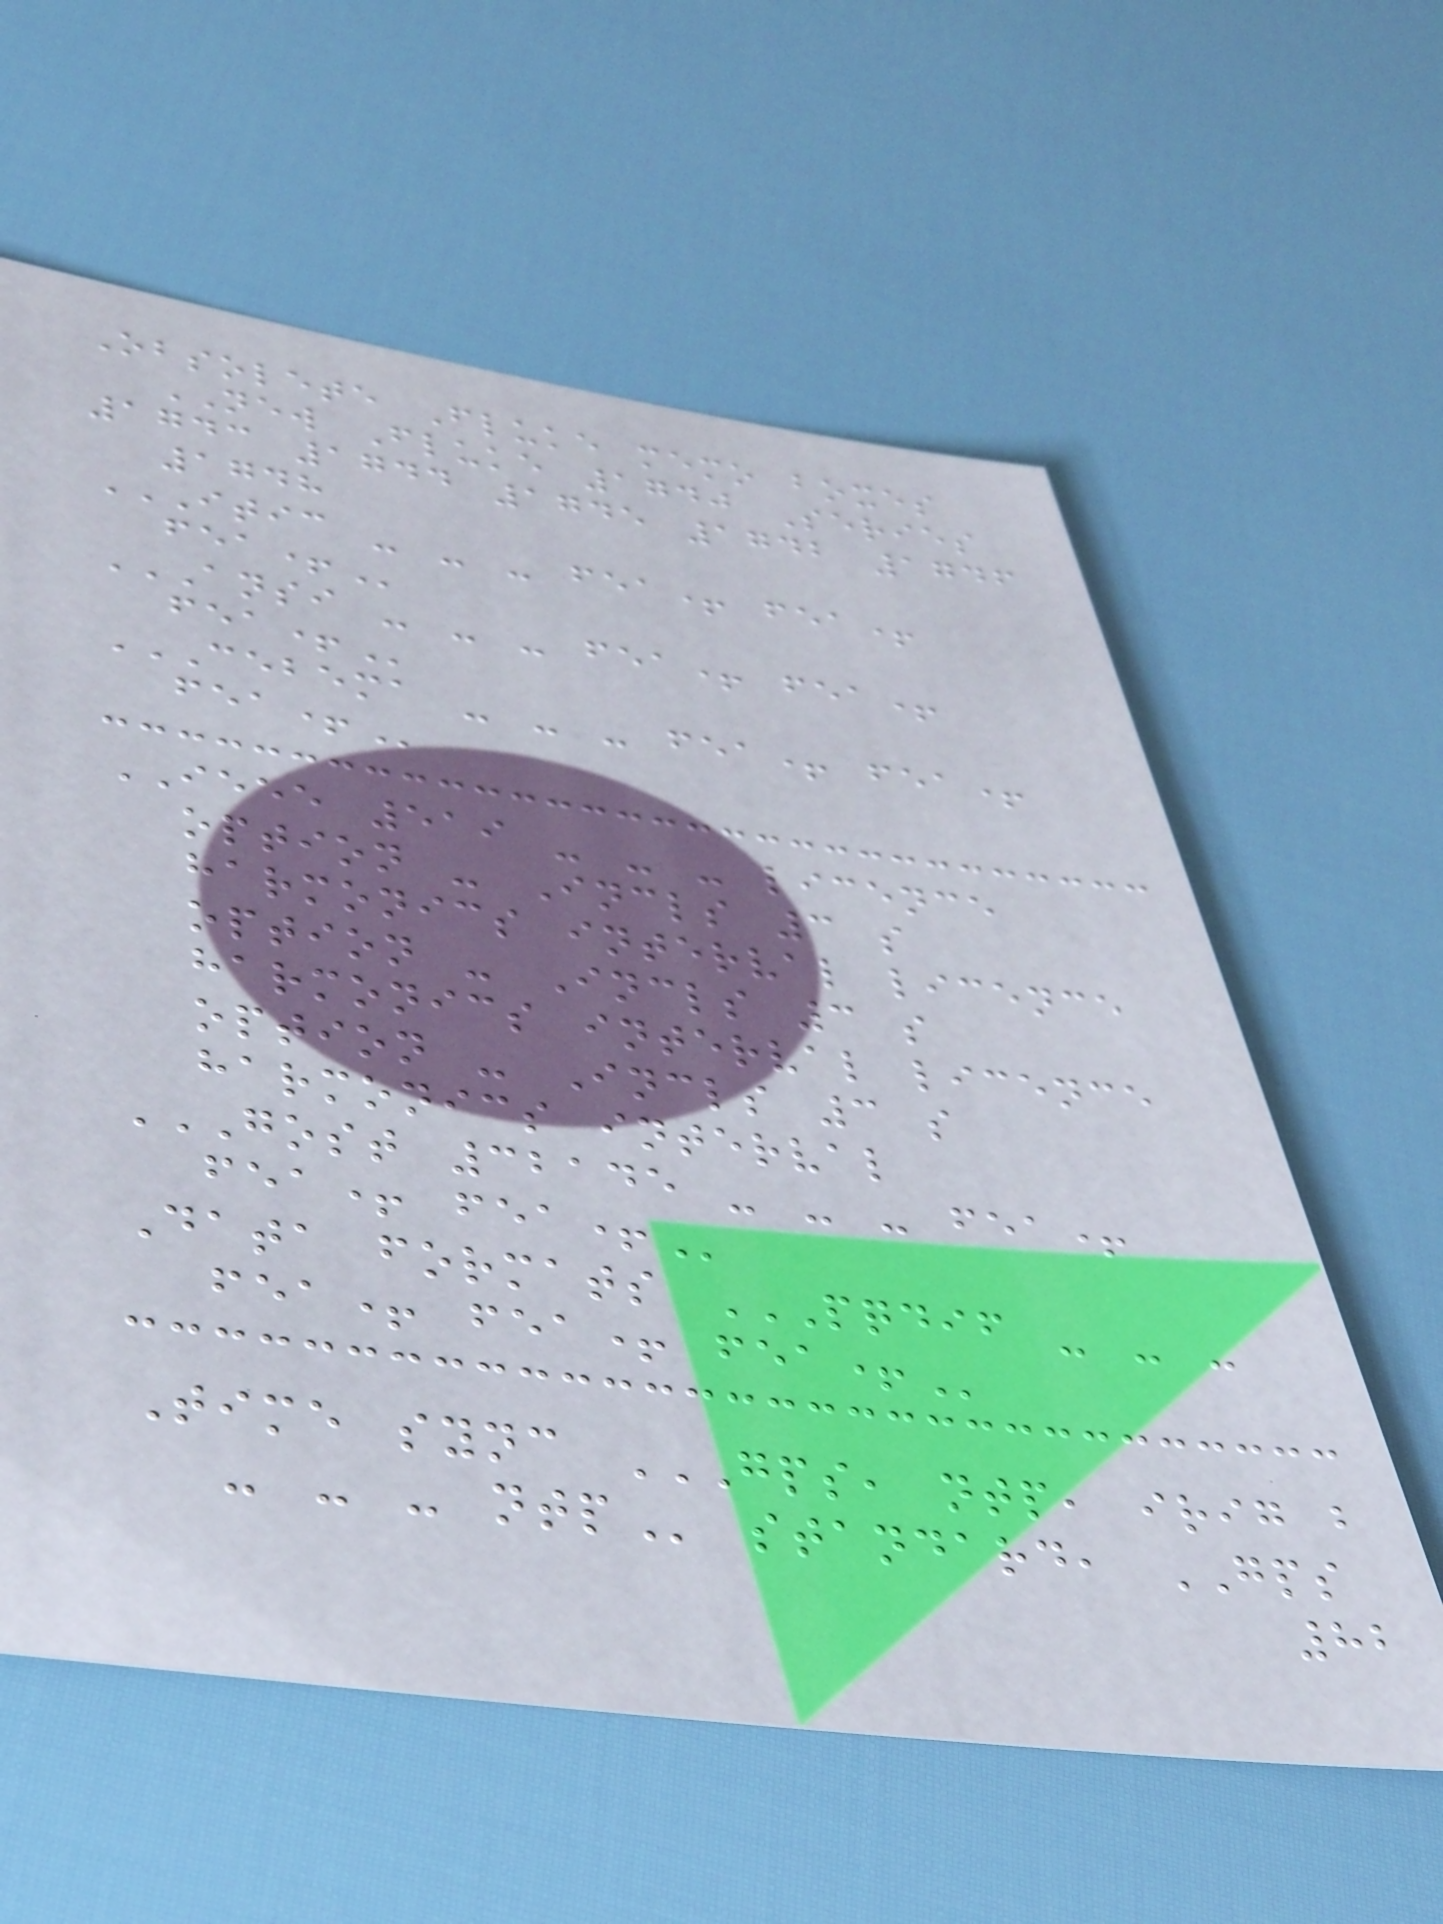Obsolete Fluke memo boxes
NEW Fluke 1740 Series
1743 1744 1745 1742 1746
1748
ITIC - - - FEA+ FEA+
FEA+
ANSI - - - FEA+ FEA+
FEA+
CEBEMA - - - FEA+ FEA+
FEA+
IEEE 519 - - - licence
option - Incls 3 s
harmonics interval licence
option - Incls 3 s
harmonics interval licence
option - Incls 3 s
harmonics interval
GOST 32145 - - - FEA+
FEA+ FEA+
Data formats PQDIF - - -
FEA+ FEA+ FEA+
Time sync GPS, NTP, IRIG B
- - - NTP standard, GPS
82
